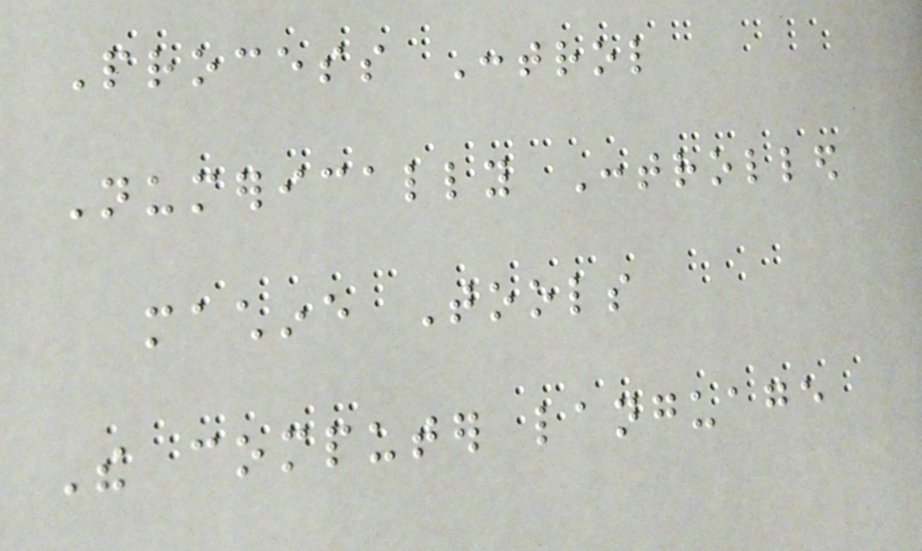Process Control
Numerically Controlled
machine Tools
The computer language
